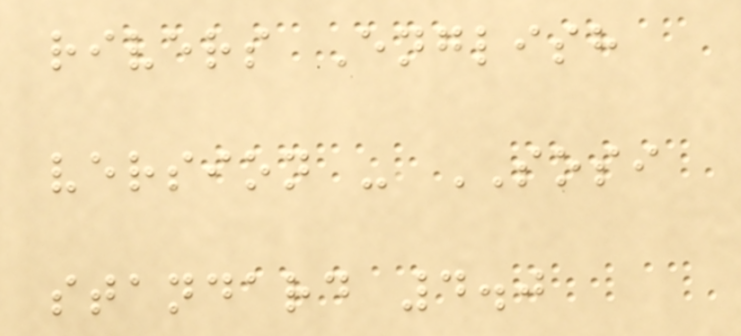rivers English
version - SOSI
standard 4.0
